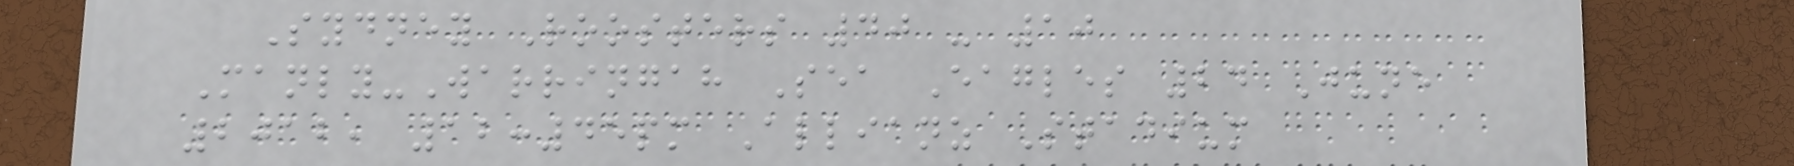Sydney Roosters 40 - 10
Manly-Warringah Sea Eagles 24 June
2012, 12:45pm Allianz Stadium
